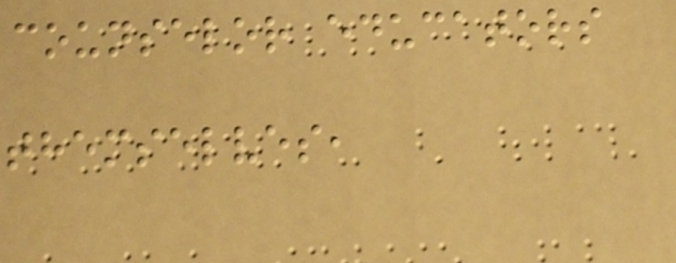counselor educators
themselves,
